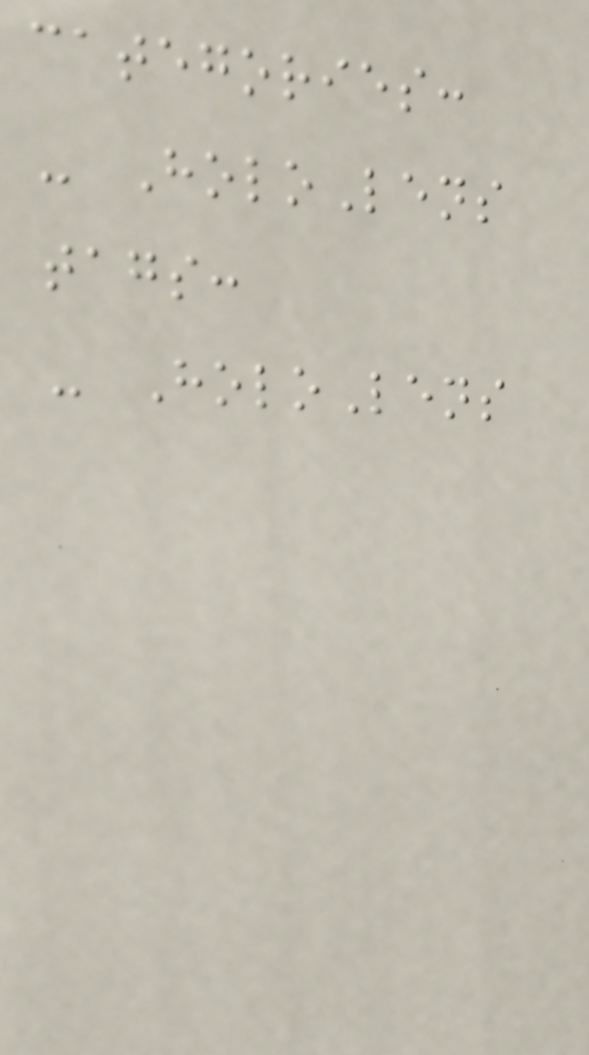categories:
- HoloLens
tags:
- HoloLens
